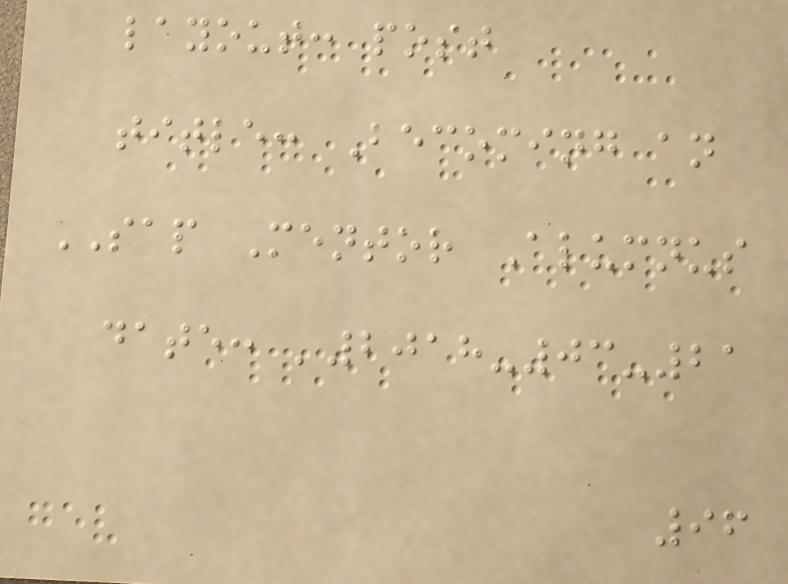layout: post
title: Becoming an
SAP Mentor Alumnus
date: '2018-03-21
96
